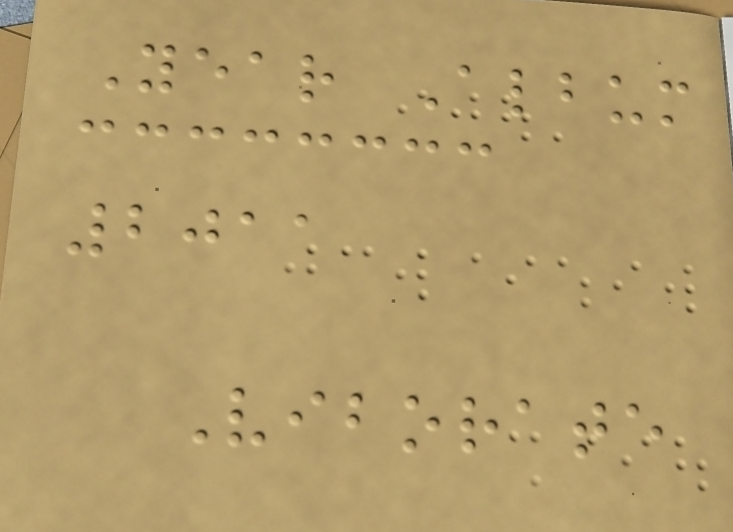Year Album
2011
Viborate
